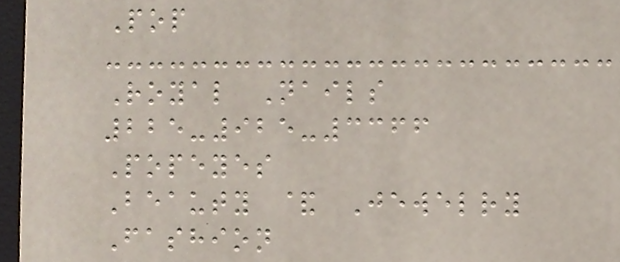Pop
Royal Nails
225-925-3366
Popeyes
Beauty & Jewelry
Fashion
